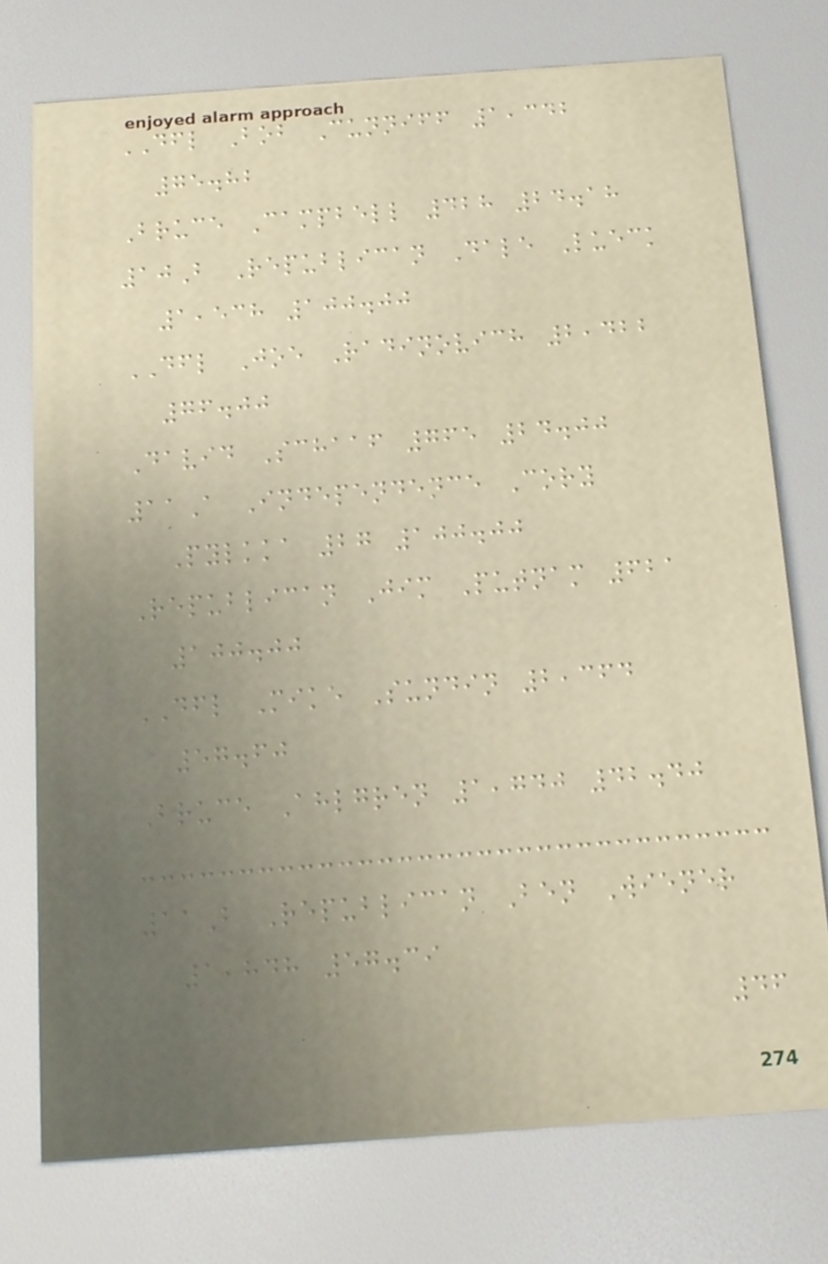DFL Bob Cunniff 1,342
75.82
Bruce Campbell 428 24.18
10B Republican Dale Lueck
1,538 100.00
DFL Joe Radinovich 2,422
76.00
David Schaaf 765 24.00
11A Independence Cory
Pylkka 27 100.00
Republican Jim Putnam 621
100.00
DFL Mike Sundin 2,364
57.60
Bruce Ahlgren 1,740 42.40
11B Republican Ben Wiener
1,848 57.39
46
